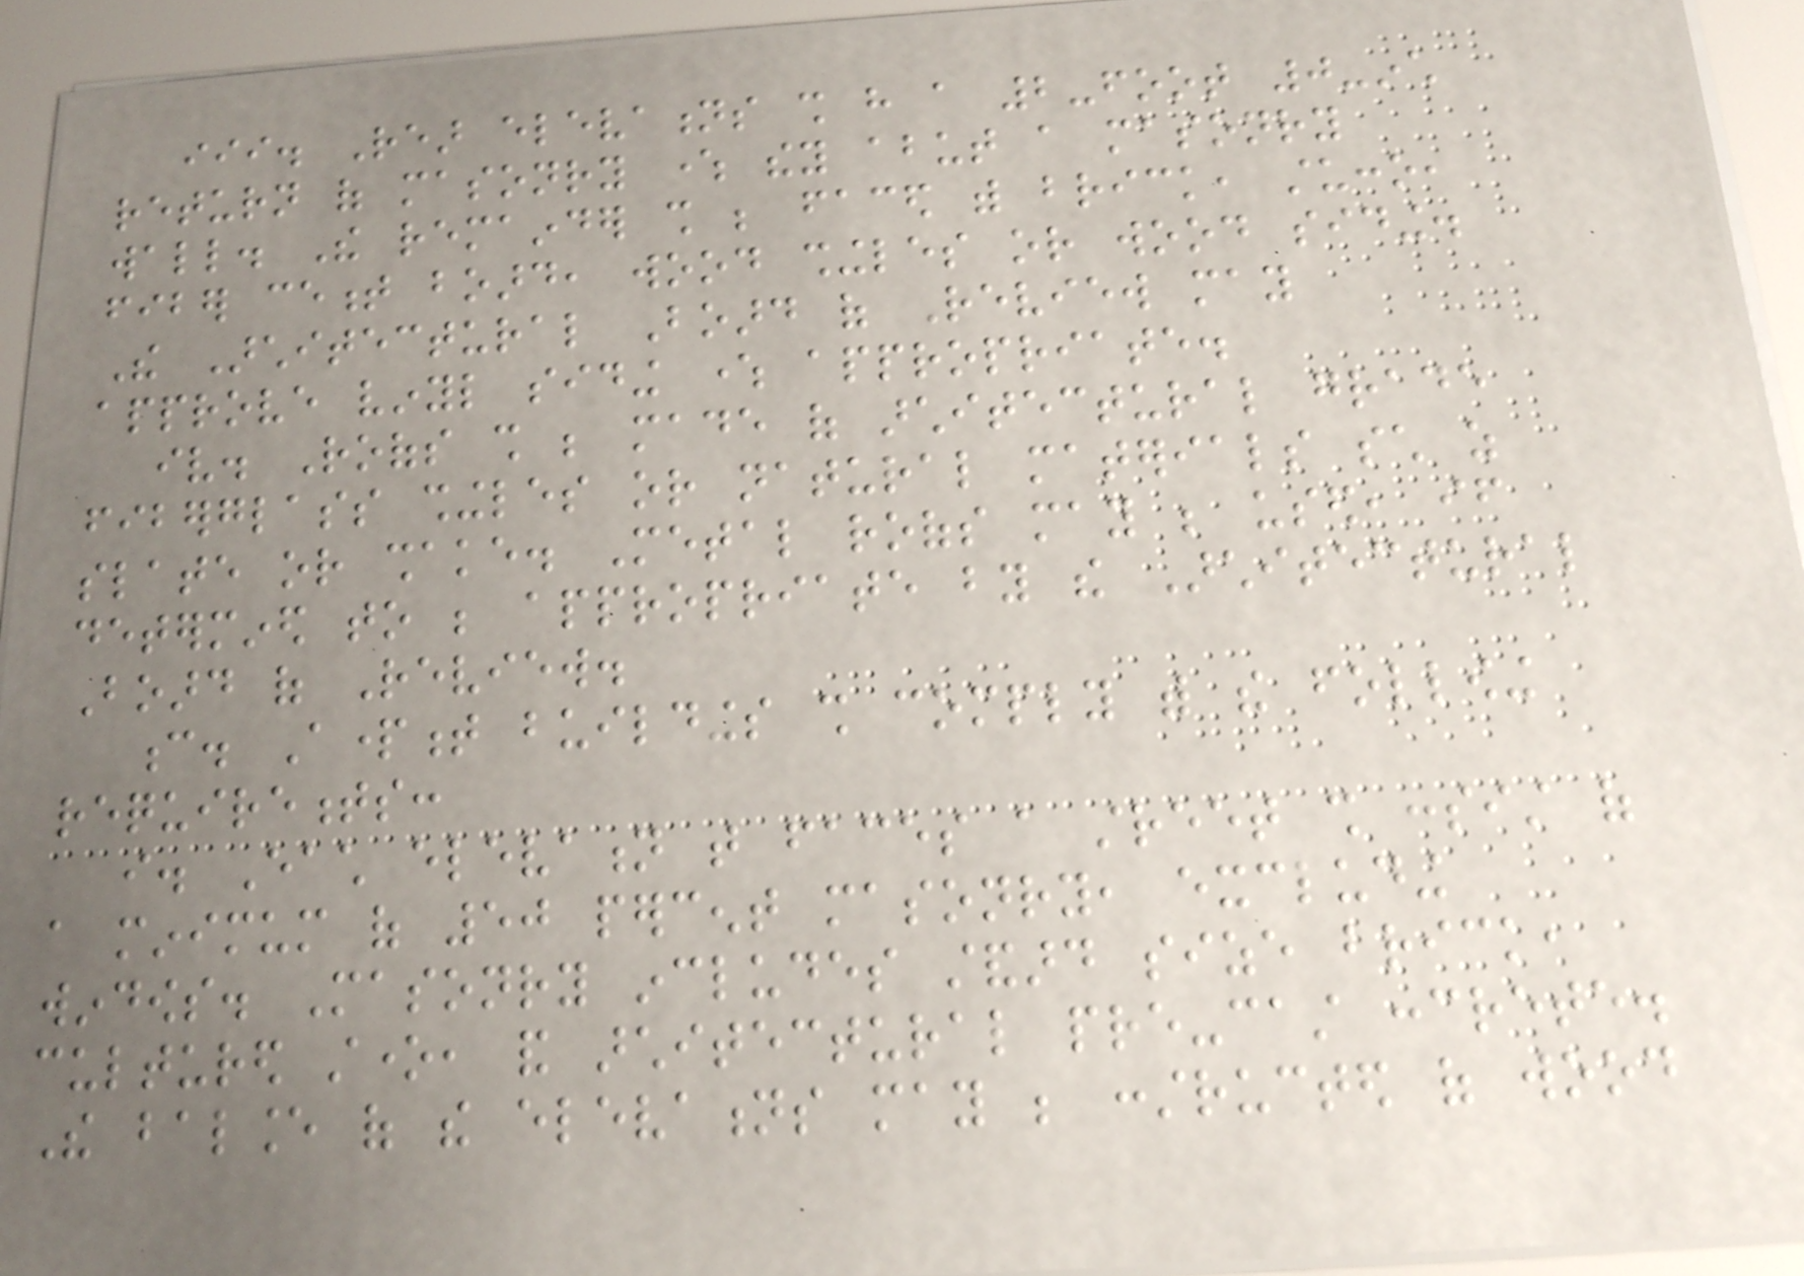iii. Rear elevations shall have a 2-foot 0-inch
return of masonry where they abut a masonry
wall. The remainder shall be faced with brick, stucco,
fiber cement board, wood shingles or wood siding.
The Architectural Board of Review may
approve vinyl siding where appropriate.
iv. Roofs shall be made of architectural grade
fiberglass shingles or natural materials such as
slate or shake. Metal roofs may be used, if
determined to be appropriate by the Architectural
Board of Review.
c. Apartment buildings shall comply with the following
requirements:
i. Each elevation that faces a street shall consist of
a minimum of 50 percent masonry, excluding
windows. Masonry includes standard size brick,
cultured stone, and architectural pre-cast concrete.
The balance of the elevations may be constructed of wood
